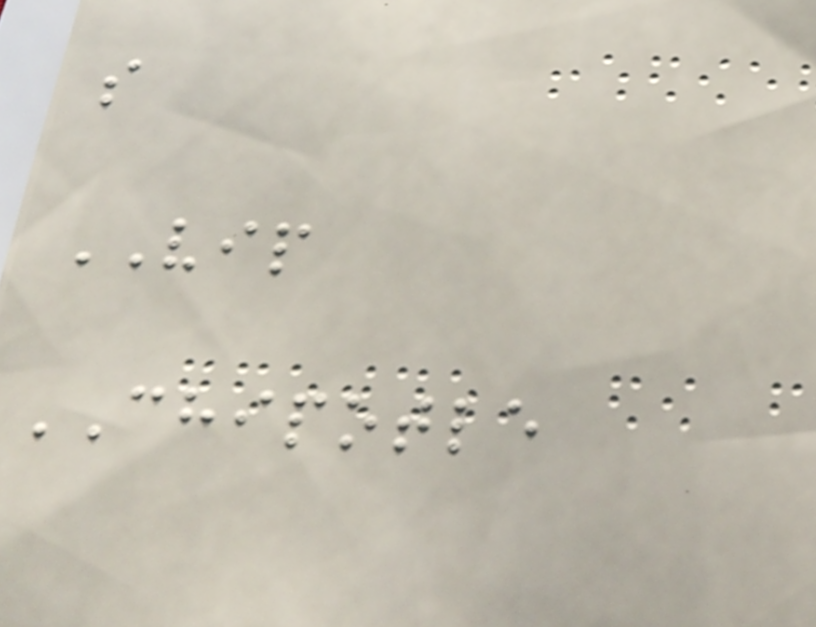s
VIP
CHIPOTLE
